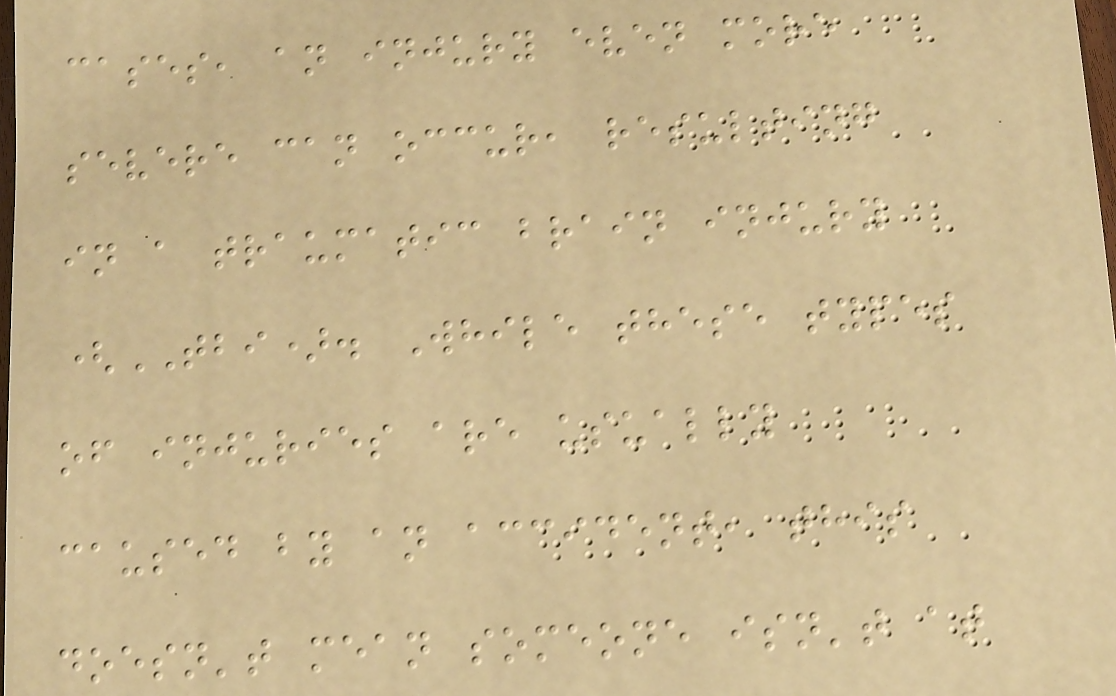cases, an injury even more
severe can occur, resulting
in a traumatic brain injury
(TBI). While these types
of injuries are usually
caused by an accident, this
doesn't mean someone isn't at
